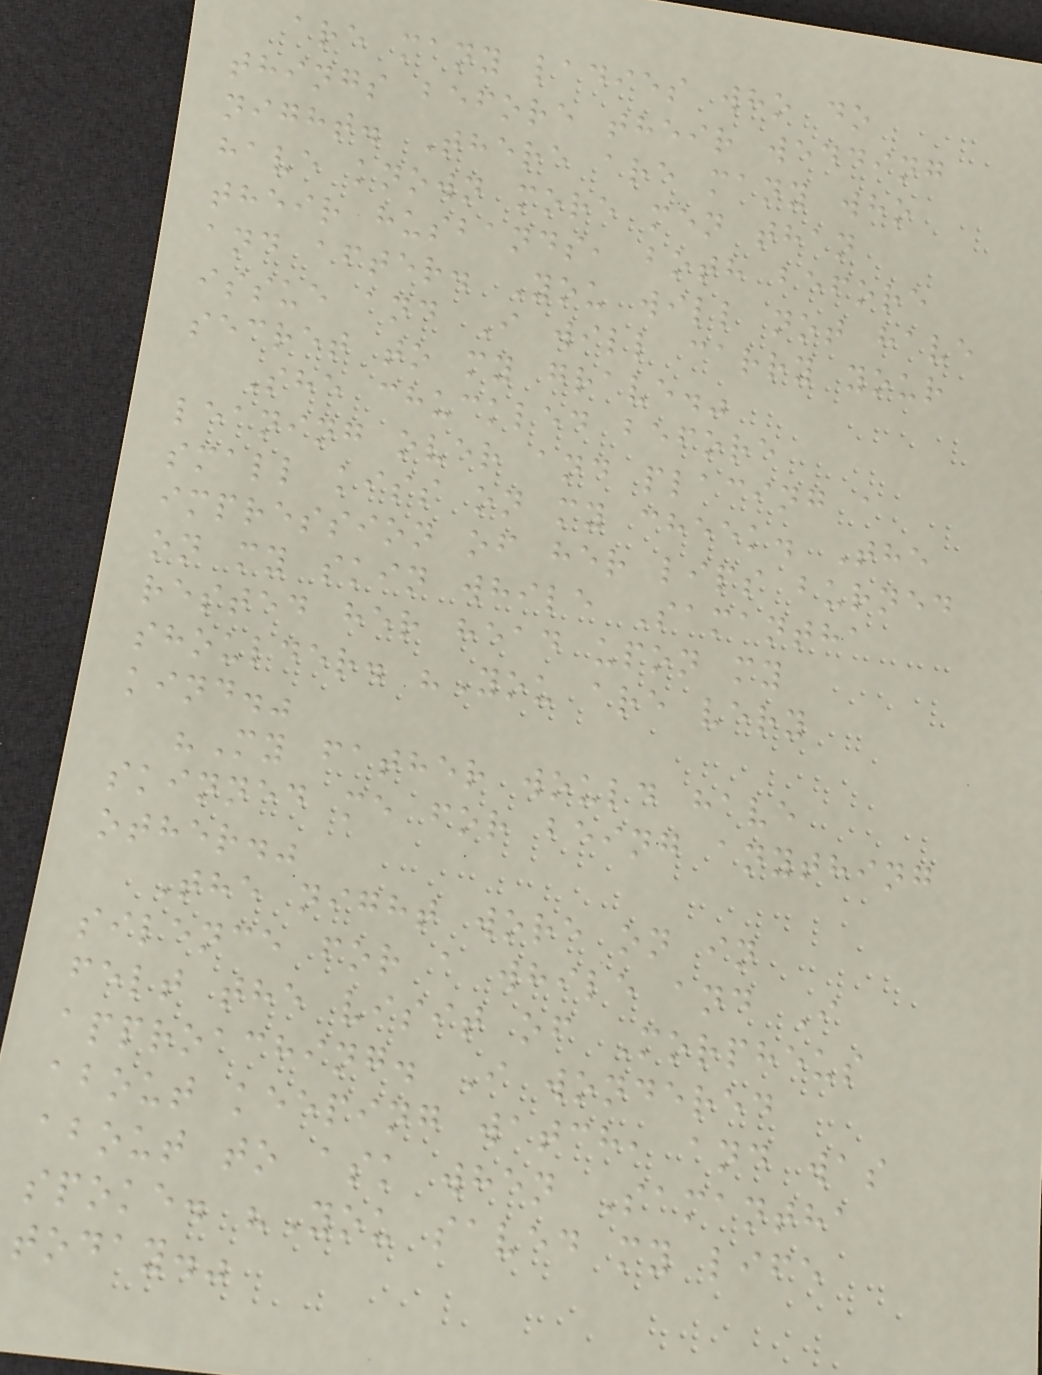are many ladies who do
things before their wedding
night. There are many who
have known more men than
their husbands, both before
and after. You will not have
issue and I will carry your
secret to my grave."
She chuckled before
leaning over and placing a
small kiss on my cheek. The
impression of her lips burned
on my skin while Samantha
rested her head upon my
shoulder. "You are very
kind."
"My father would have
skinned me for being anything
other."
The night wore on in
silence for a while and I
felt the visit of Morpheus
approaching. I wondered
about keeping watch, and was
about to ask when Samantha
spoke. "You saved my life
today."
